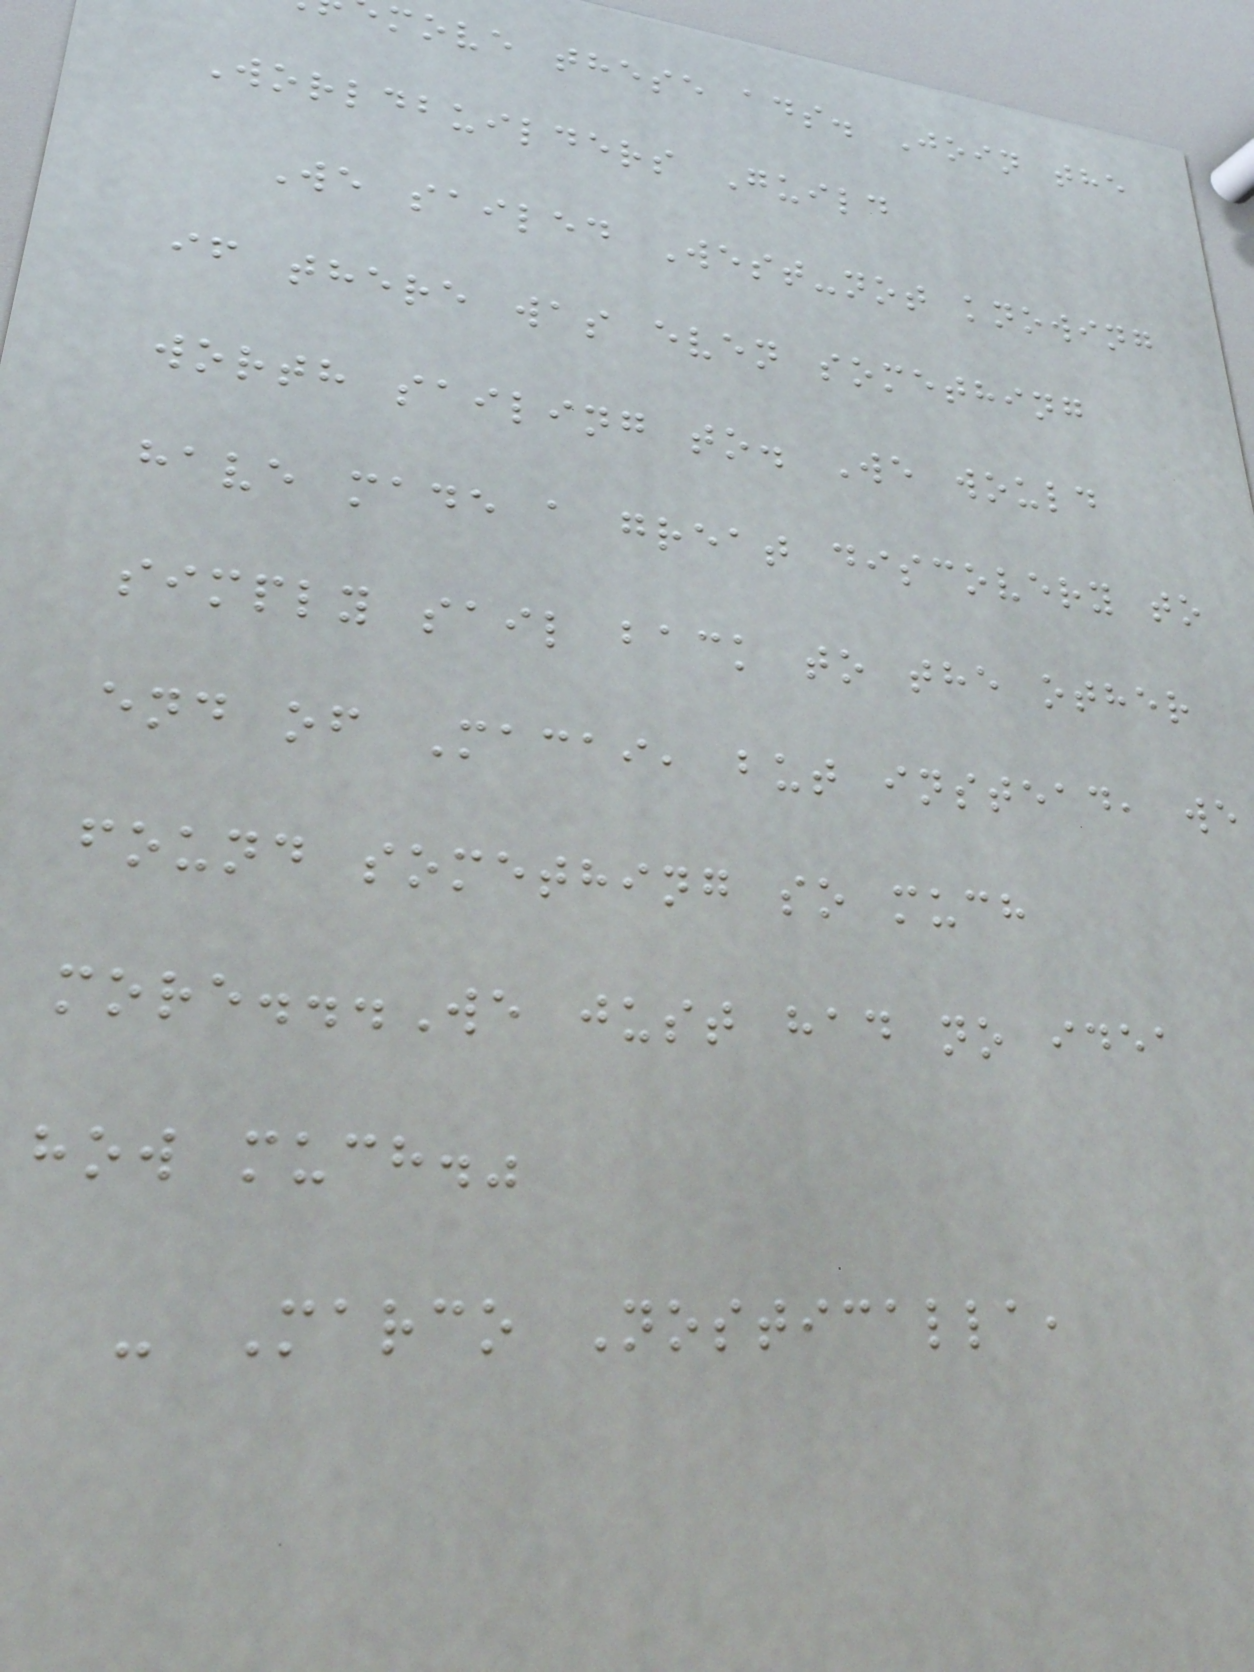move these ads. Join the
Worldbuilders Guild
We sailed West-not knowing
if there was even something
worth sailing to. We would
have made a great discovery to
simply sail back to the other
end of Macai, but instead, we
found something so much
more...We just had no idea
how much."
- Marco Nosticalla,
